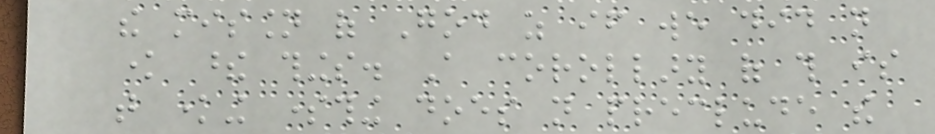the mission of God as if we did not
know these things. A corollary of this is
that knowing something does not preclude the
